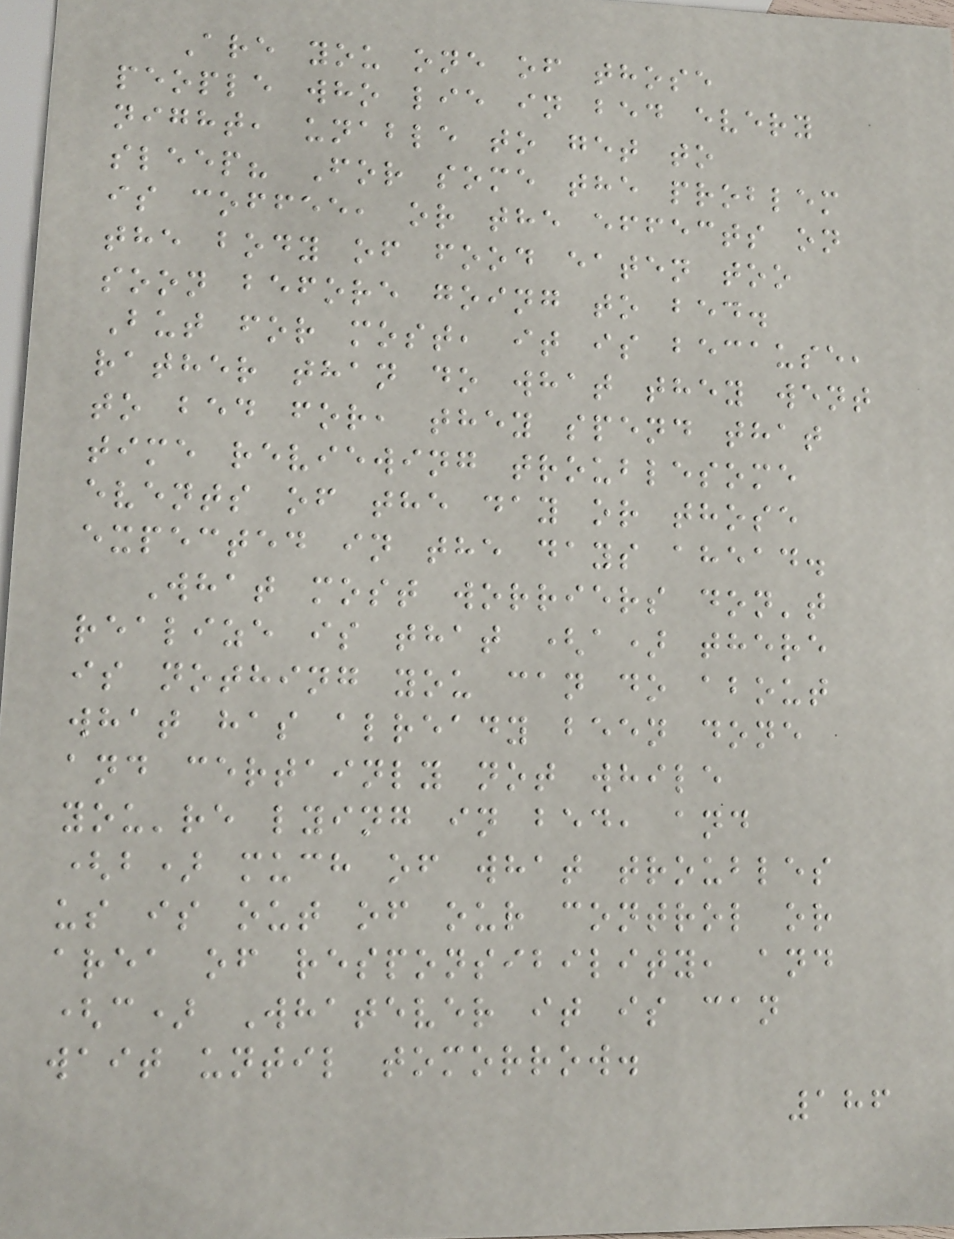Are you one of those
people who lie in bed every
night, unable to get to
sleep? For some the problem
is coffee, or the effects on
the body of food eaten too
soon before going to bed.
But for most, it is because,
rather than do what they went
to bed for, they spend that
time reviewing troublesome
events of the day or those
expected in the days ahead.
What most worriers don't
realize is that (a) there
is nothing you can do about
what has already been done
and certainly not while
you're lying in bed, and
(b) much of what troubles
us is out of our control or
area of responsibility, and
(c) Whatever it is can
wait until tomorrow.
186
